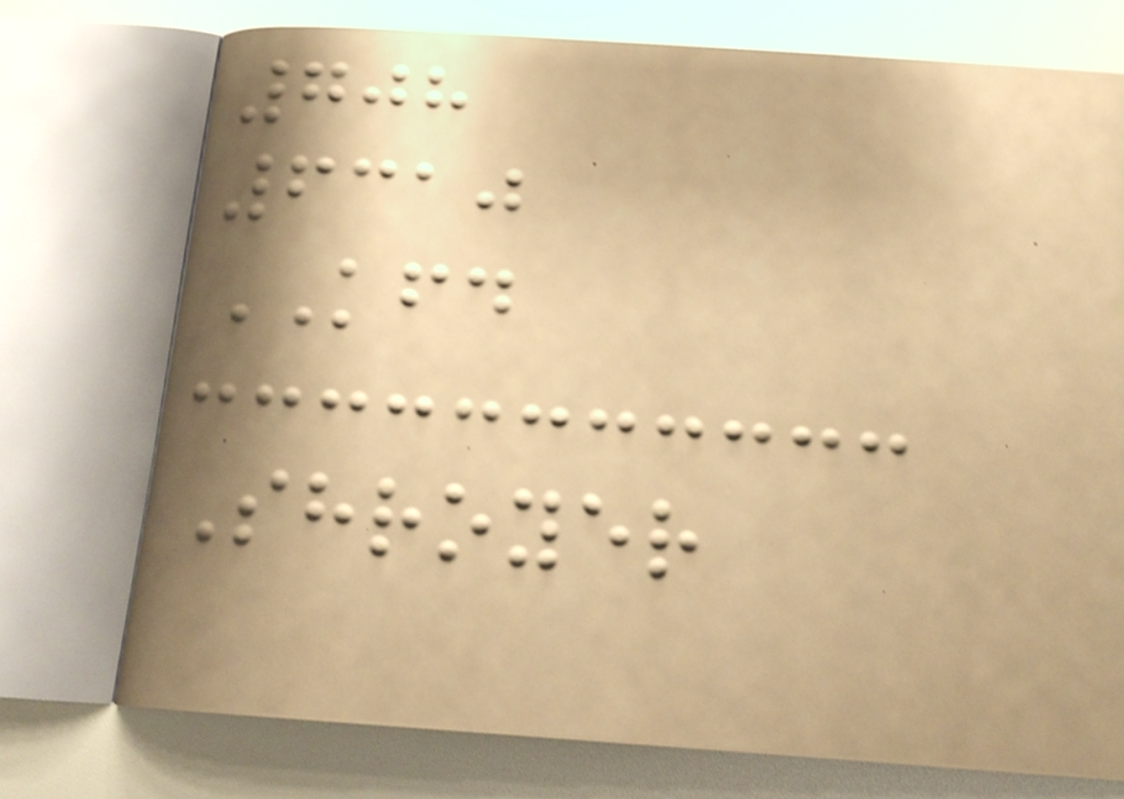708
6310
KFD
Shroyer
